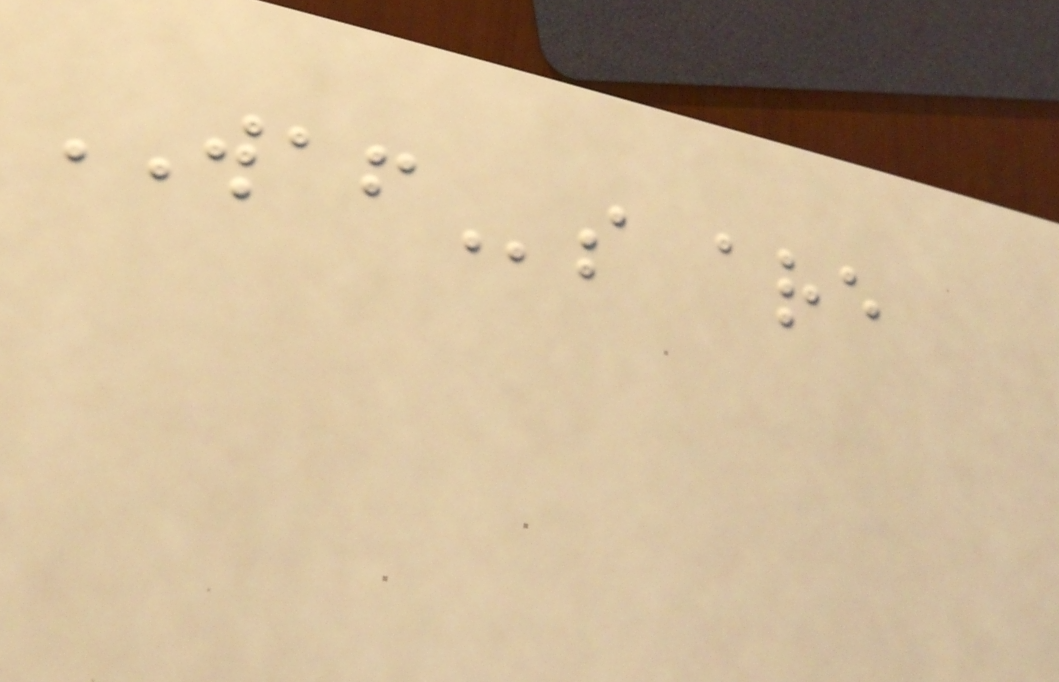WAFs are
